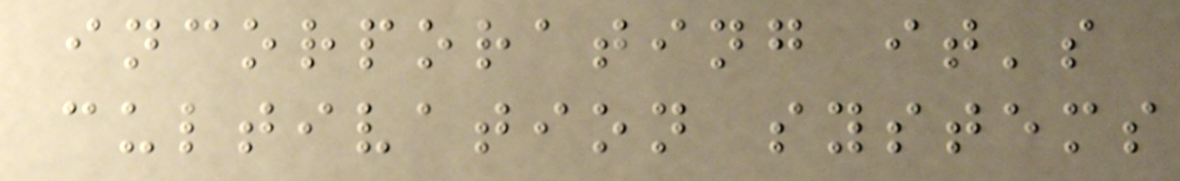incorporating it's
cultivation systems
